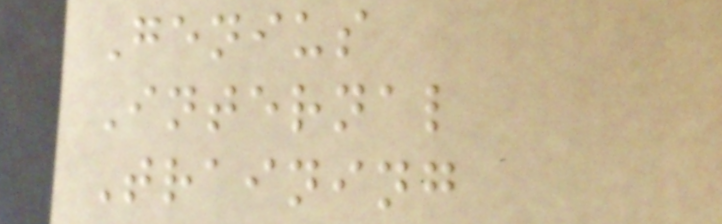Genius
Internal
Training
